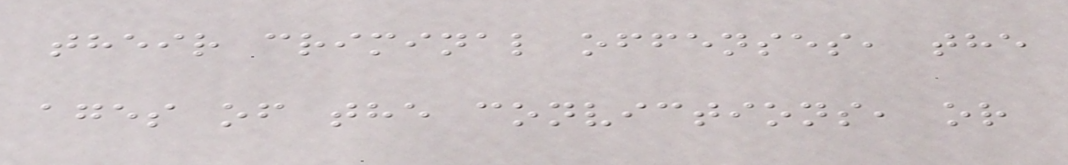their criminal offenses, the
ages of the convictions, or
